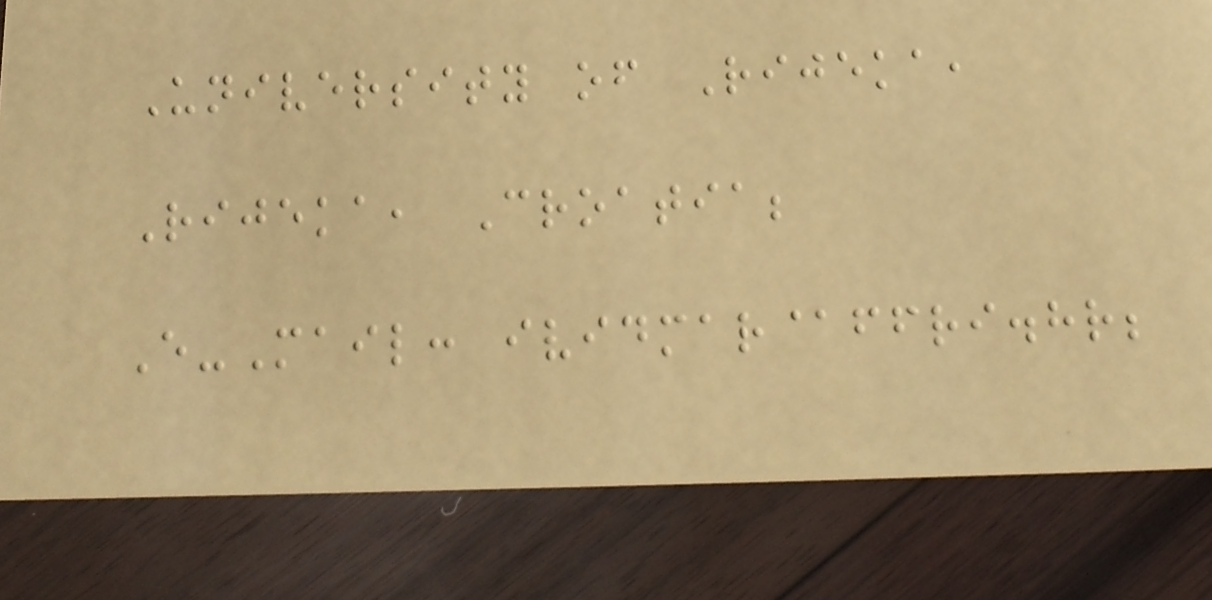University of Rijeka,
Rijeka, Croatia;
E-Mail: ividmar@ffri.hr;
